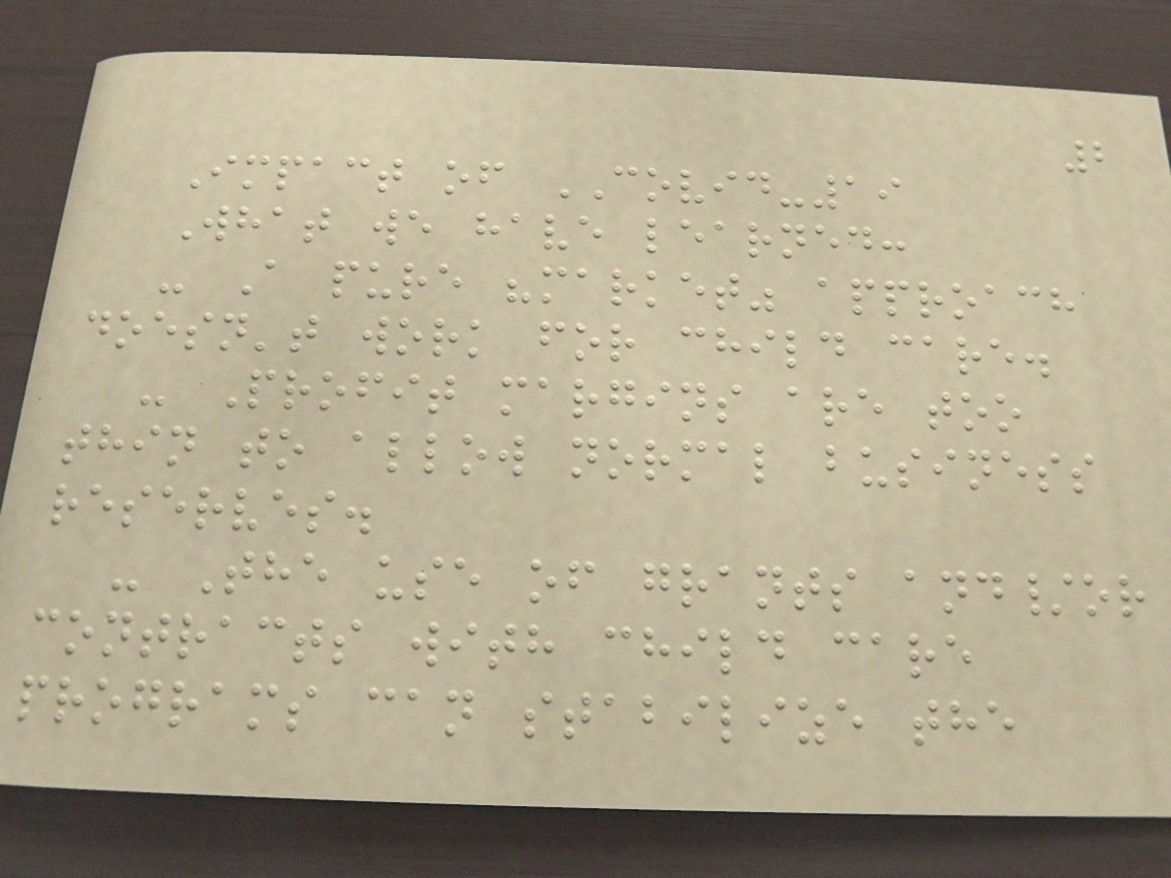2
Impact of COVID-19
What we have learned:
- A pure "market" approach
doesn't work for child care.
- Profit margins are too
thin to allow normal business
reserves.
- The use of grants and/or
contracts with child care
programs can stabilize the
